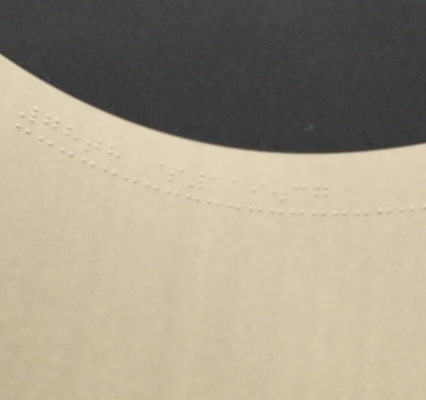78th $119.37
